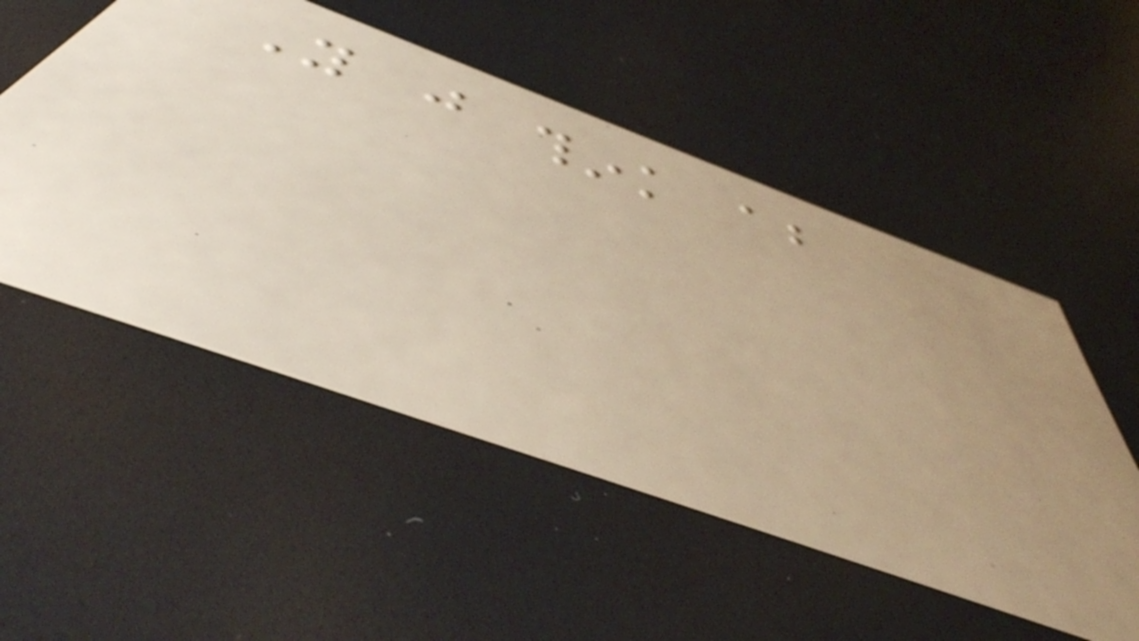You just think about
